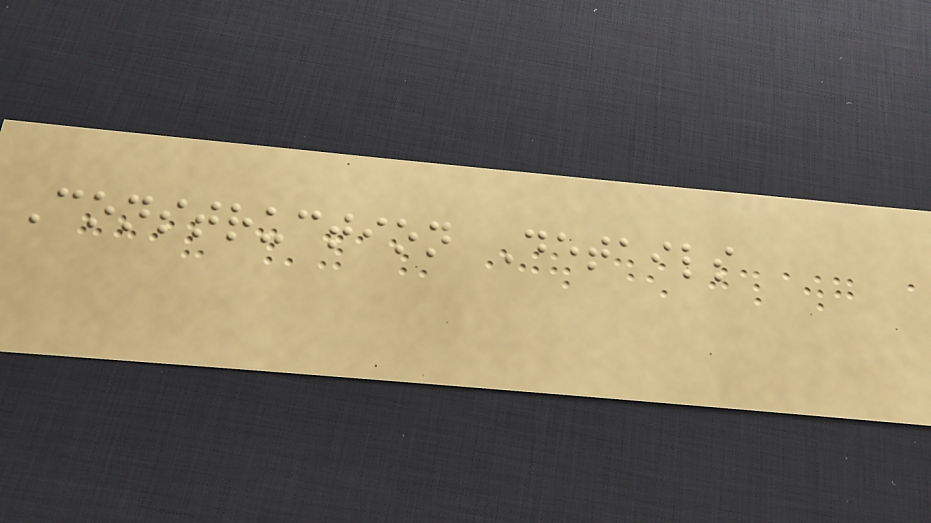Construction Details
